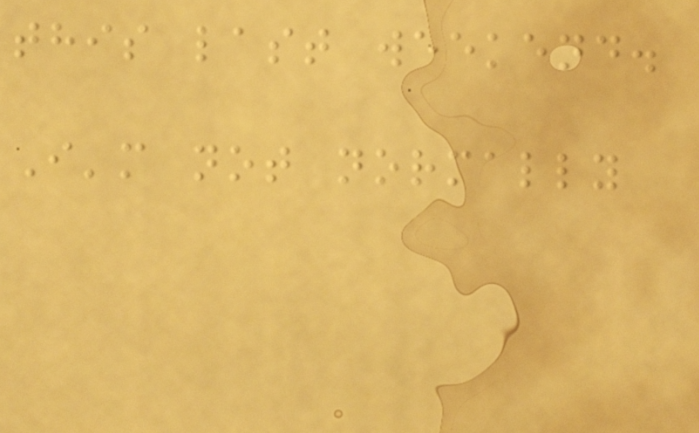this last weekend.
I'm not normally
